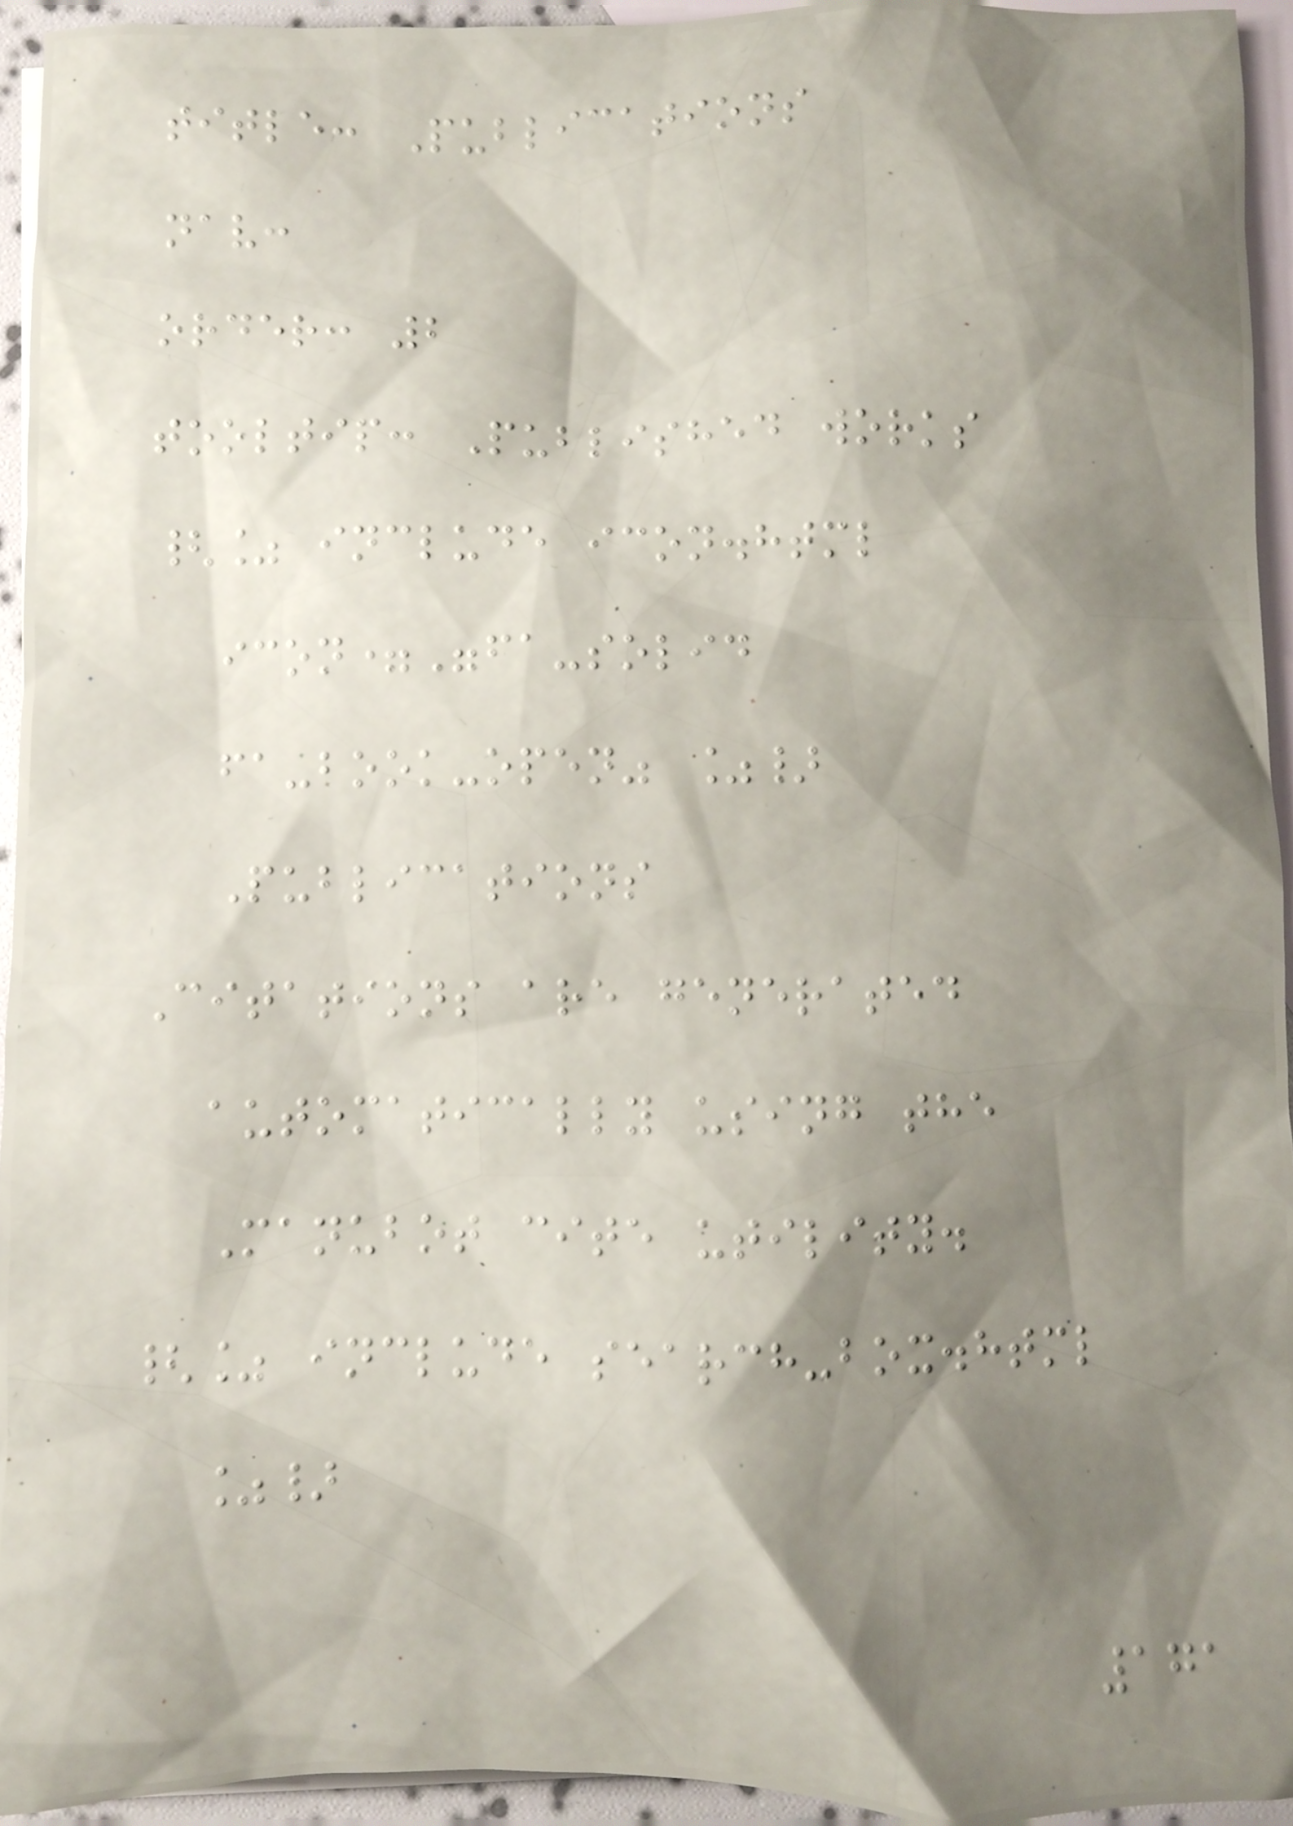title: Publications
nav:
order: 2
tooltip: Published works
{% include icon.html
icon="fa-solid
fa-book-open" %}
Publications
Citations are generated
automatically using the
Manubot cite utility.
{% include search-box.html
%}
171
